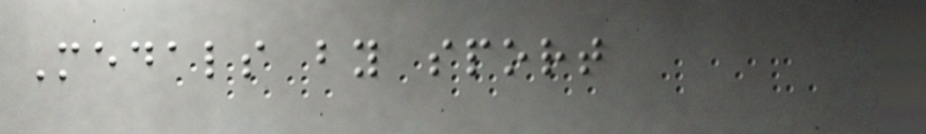Medals by sport
